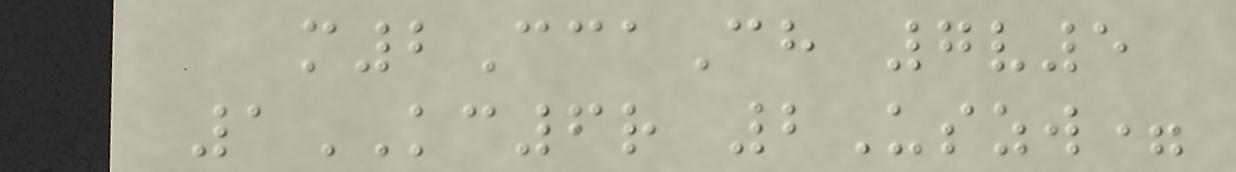m2CcaCh 7v5
1KC6r 2Uszw=
